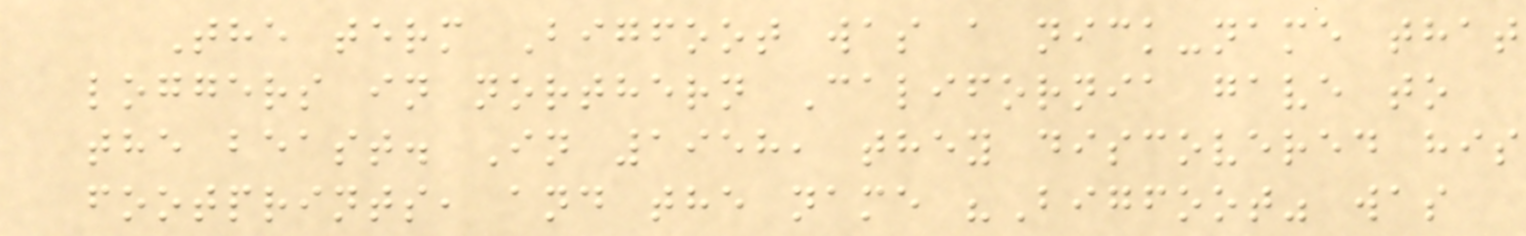The term Bigfoot was a nick-name that
loggers in northern California gave to
the beast. In 1958, they discovered his
footprints, and the name "Bigfoot" was
